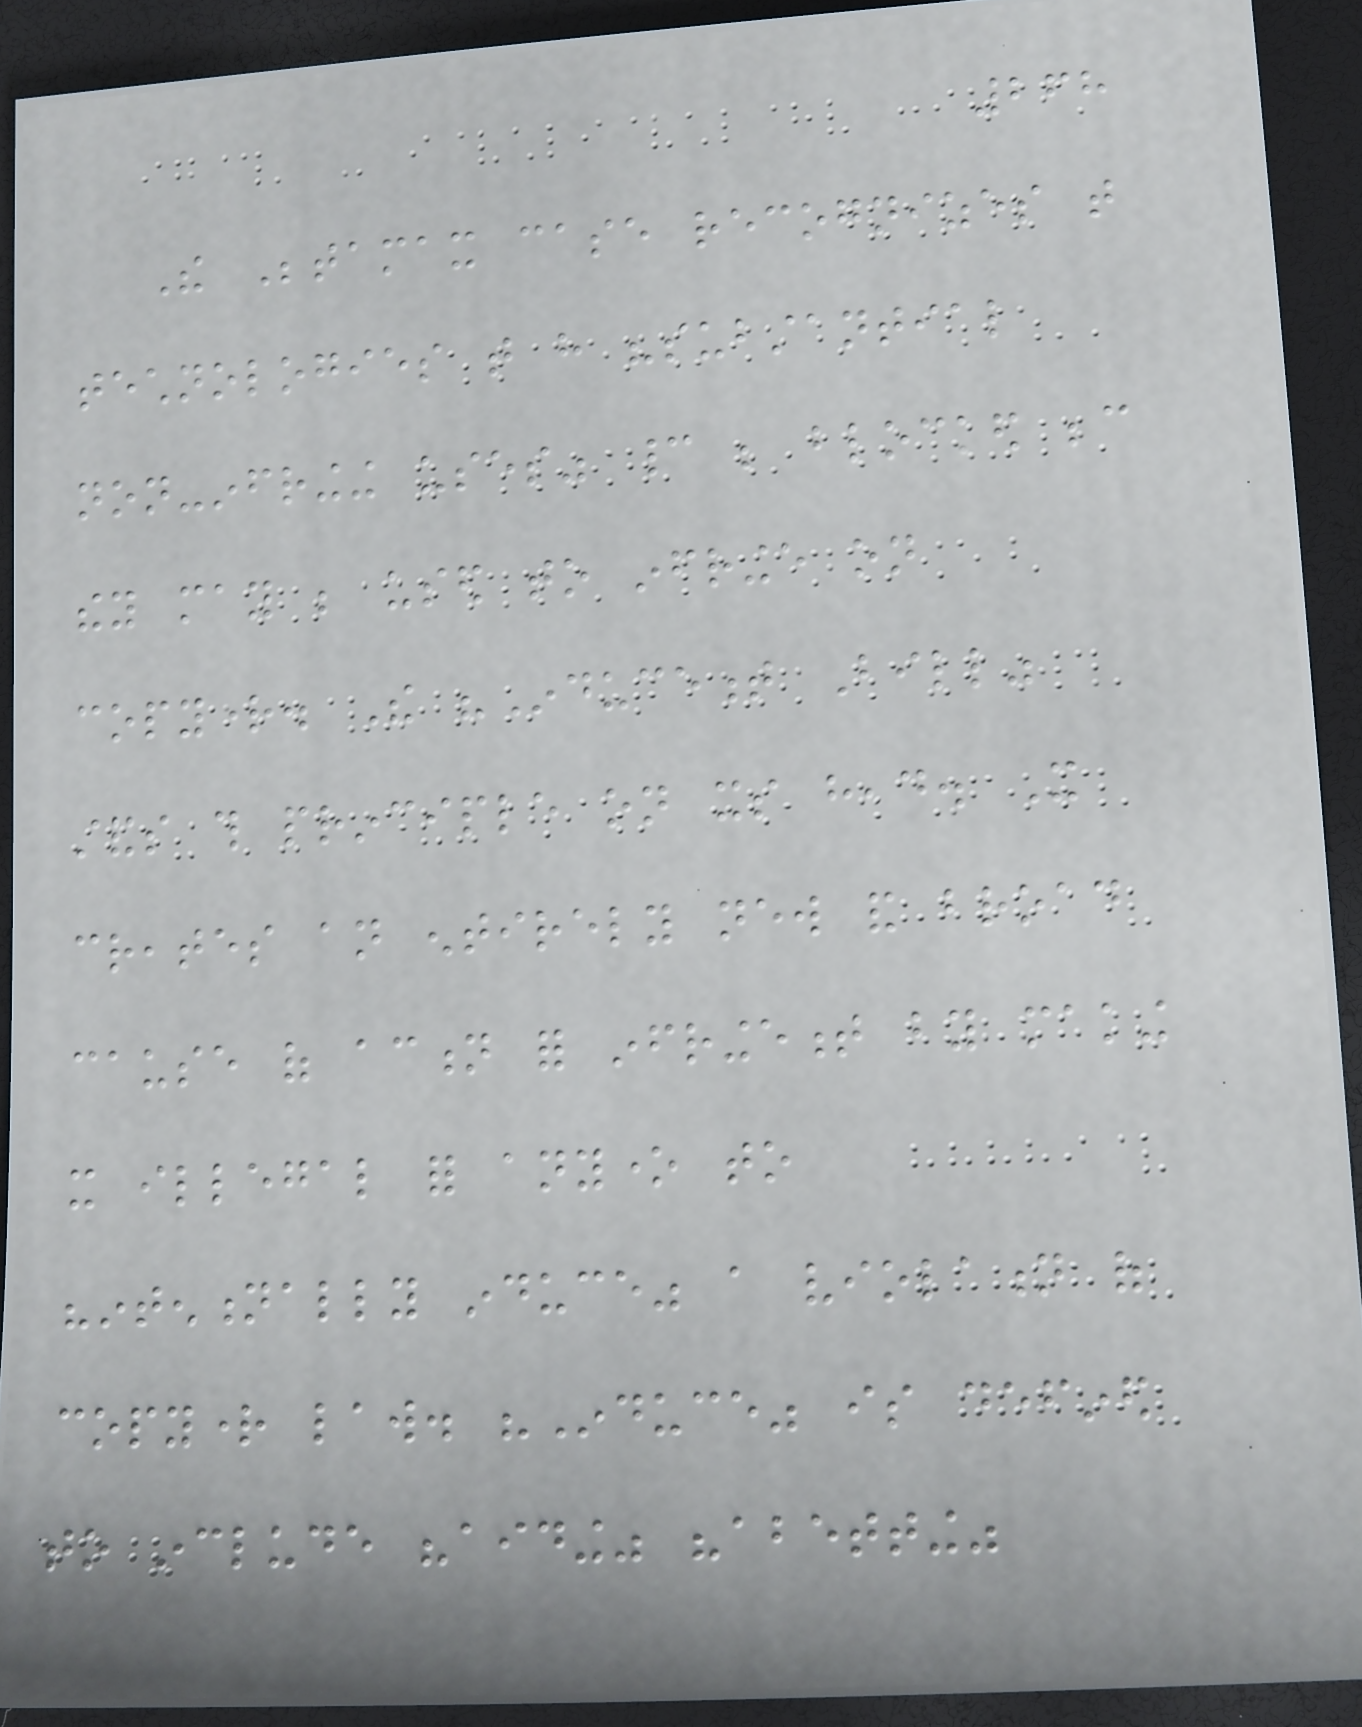268
The Betamax case recognizes that
technologies that have "substantial
non-infringing uses" cannot be blocked because
they may be used to infringe on
copyright. The "Inducement Bill"
stands this principle on its head. It
creates an entirely new and broad
cause of action for infringement by making
it illegal for anyone to
"intentionally induce" a violation of
copyright law. "Induce" is defined
to include "aiding" "abetting"
